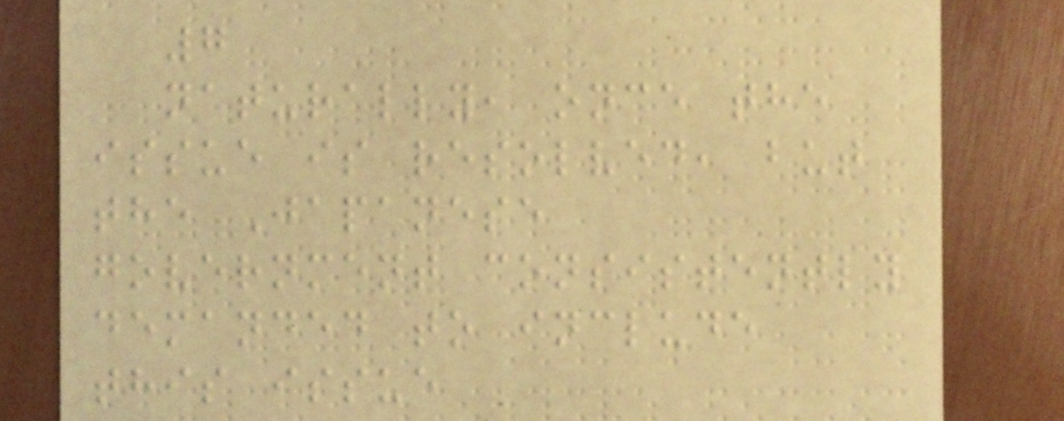7
naturally, once the
issue is resolved, but
the Japanese
government consistently
demanded to include
this issue
